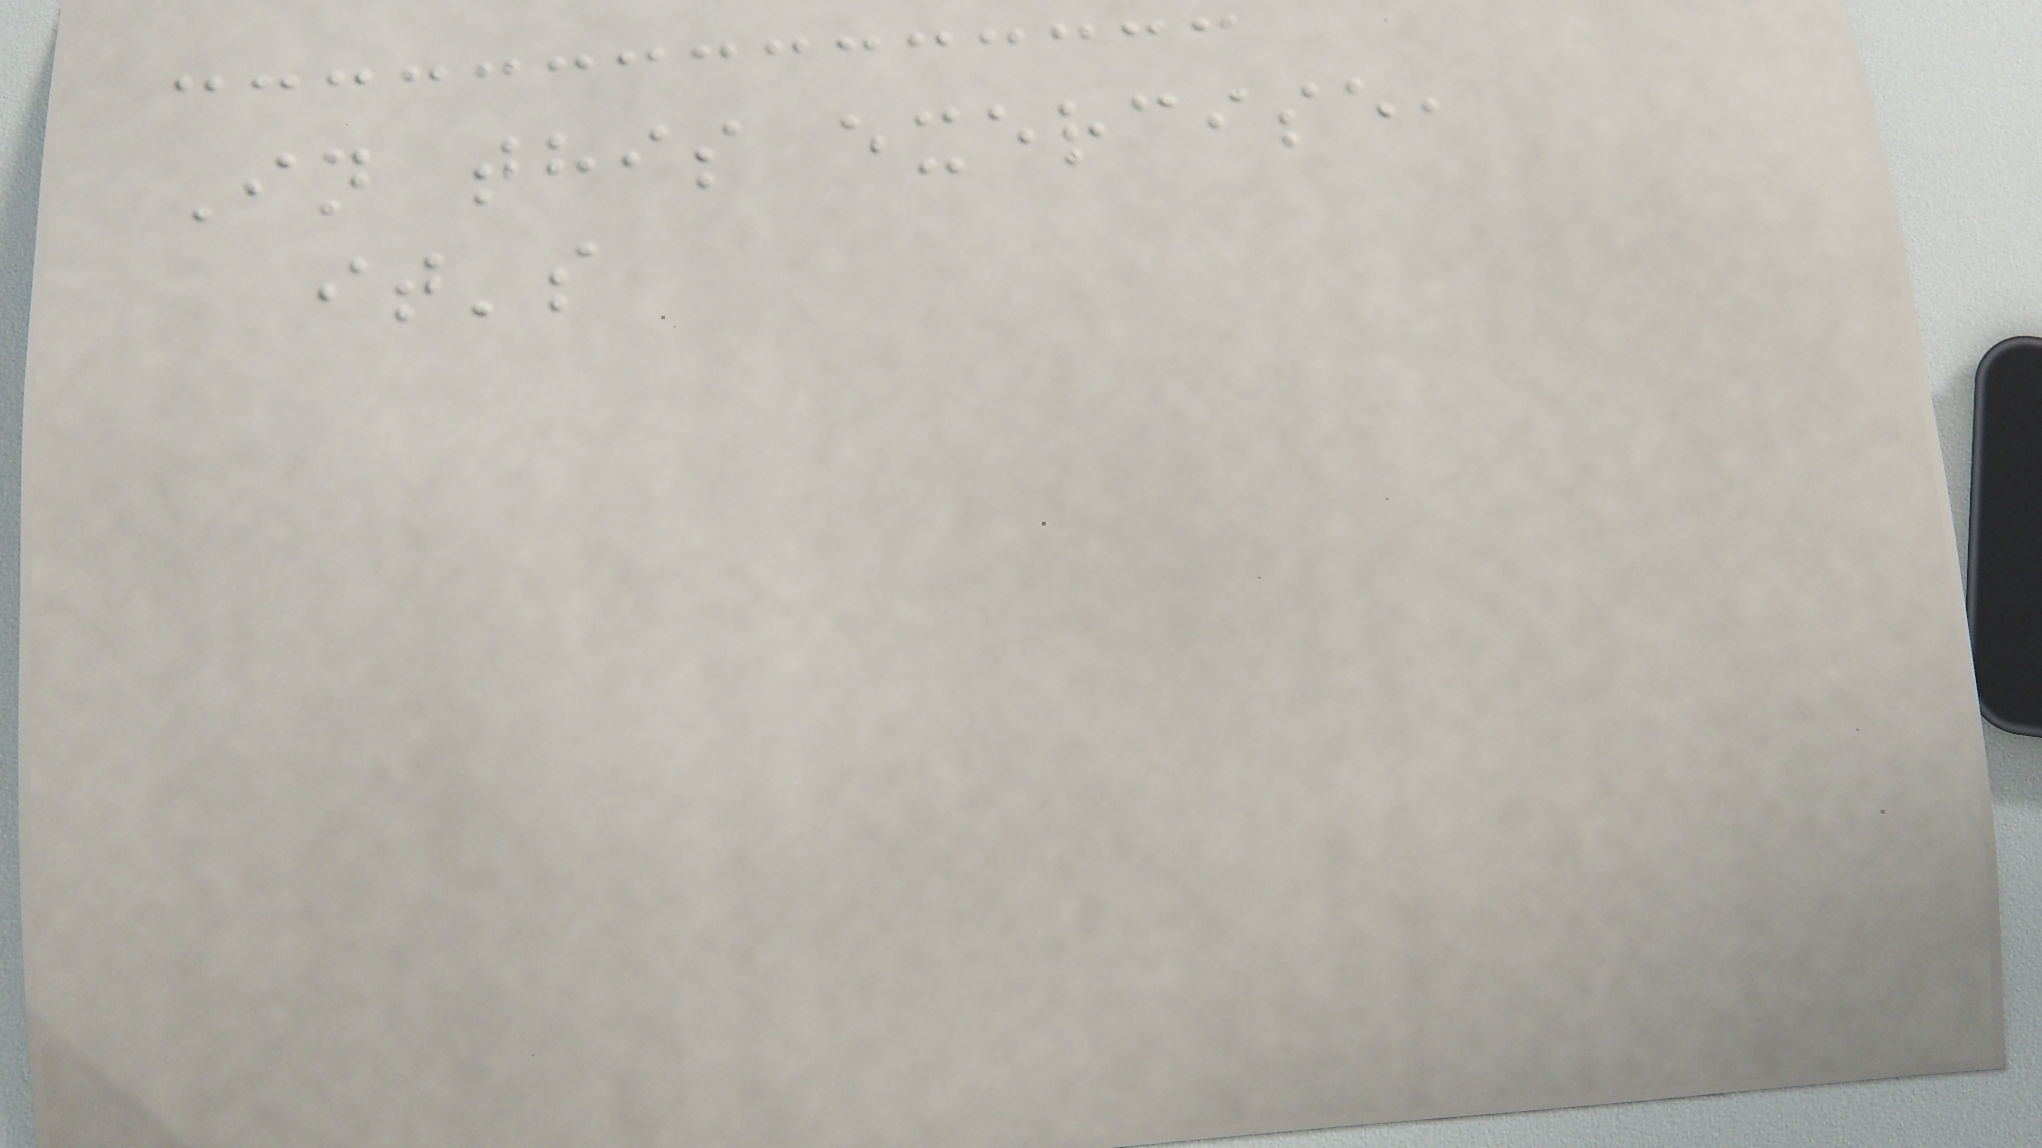In this exercise,
it's
